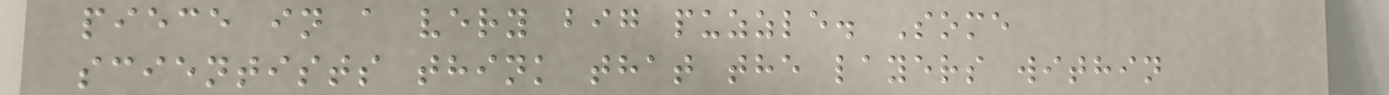piece in a very big puzzle. Some
scientists think that the layers within
